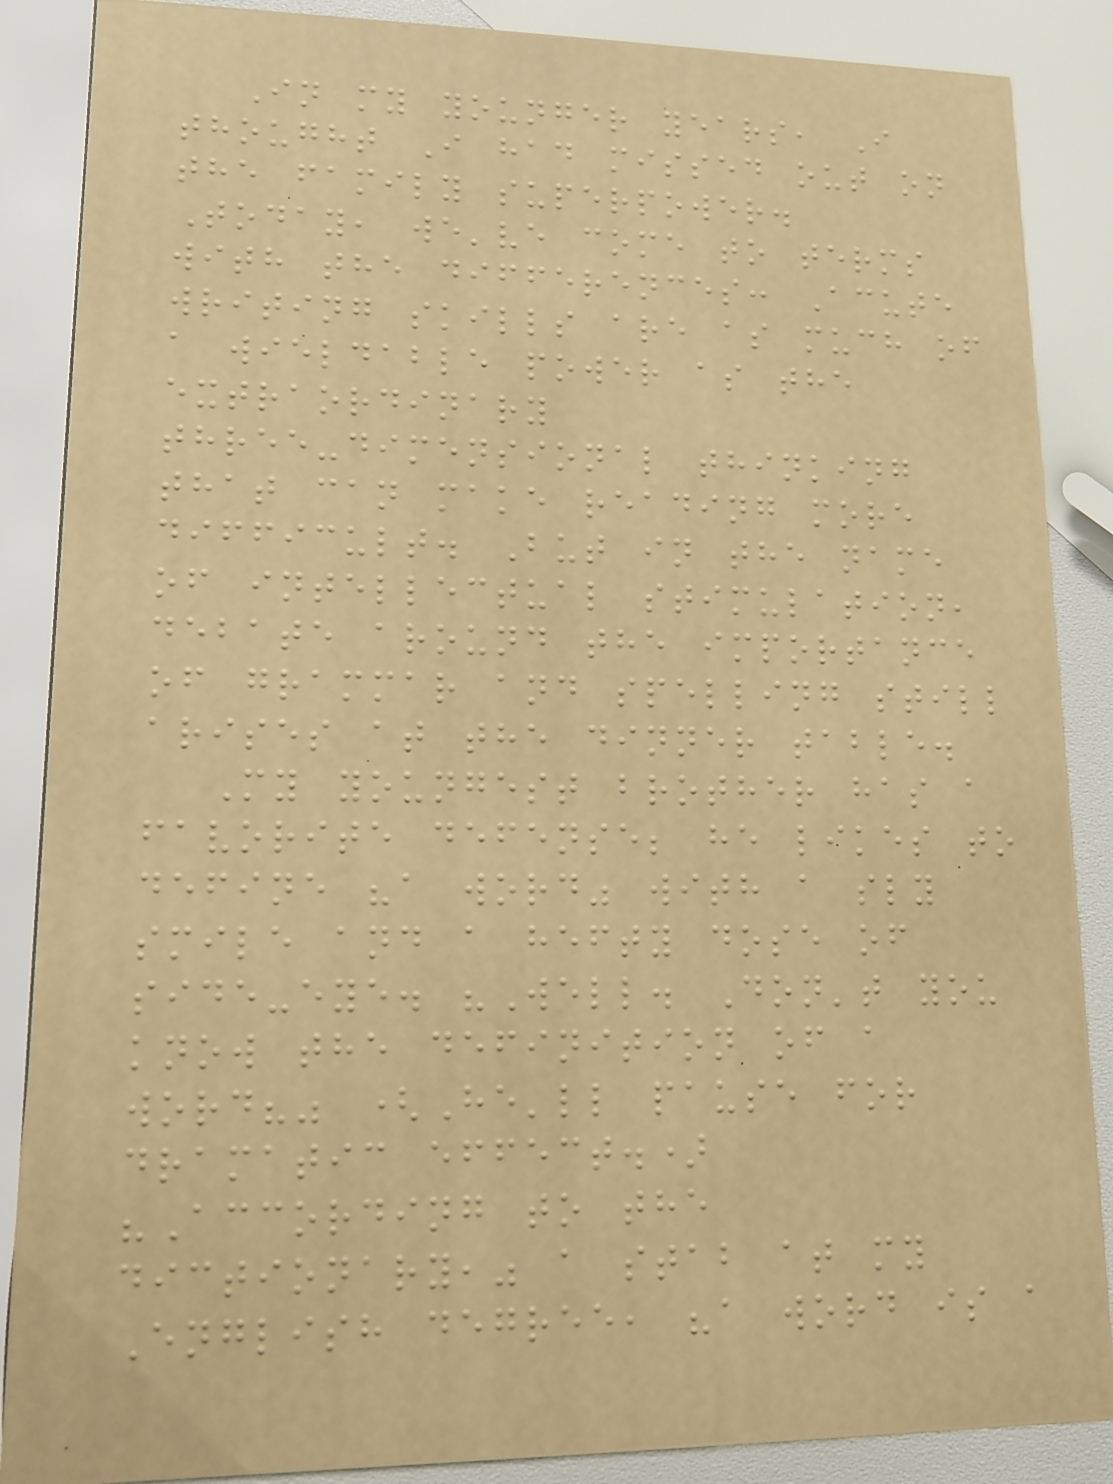In my younger years, I
thought I had missed out on
the family superpower.
Today, we've come to terms
with the differences: Acute
writing skills are as much of
a wieldable power as the
extraordinary
three-dimensional thinking
that can make reading more
difficult. But in the name
of intellectual stimulation,
debate around the importance
of grammar and spelling still
arises at the dinner table.
My youngest brother has a
favorite defense; he likes to
define "a word" with a sly
smile and a hefty dose of
side-eye. "Well. Don't you
know the definition of a
word?" (He'll pause for
dramatic effect.)
"According to the
dictionary," a stab at my
English degree, "a word is a
